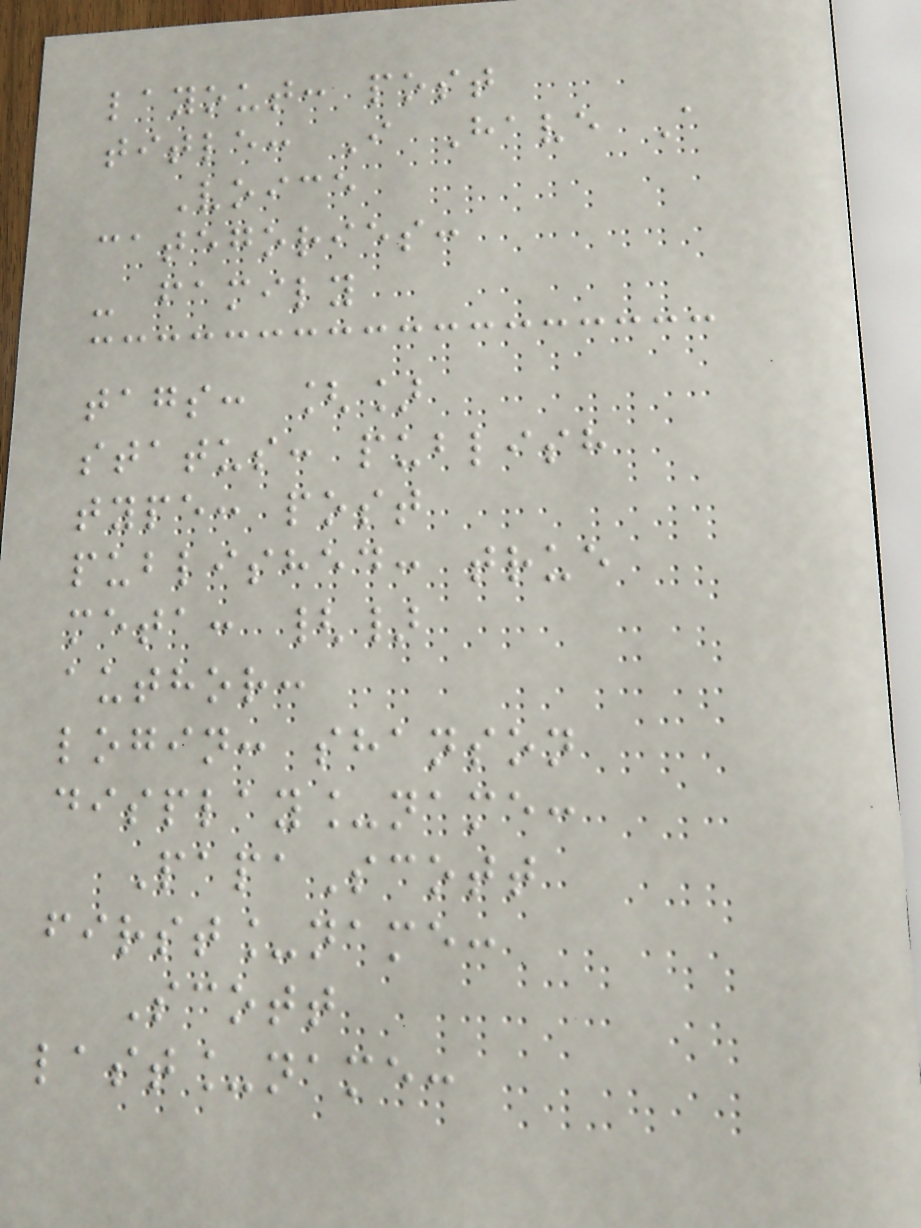layout: post
title: I Have A
Voice
categories:
- family
tags: []
status: publish
type: post
published: true
meta: {}
author:
login: shanson
display_name:
PapaScott
first_name:
Scott
last_name:
